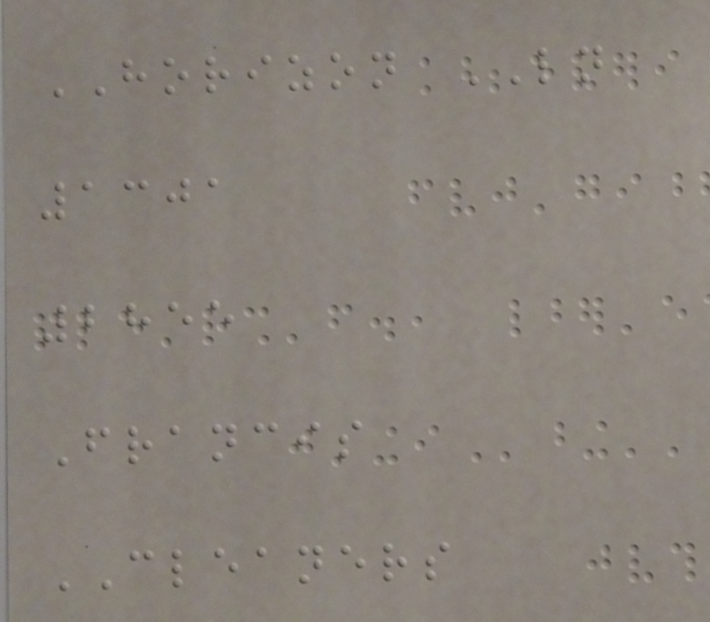HORIZON LN
1301
2855
Francis
CLEANERS
